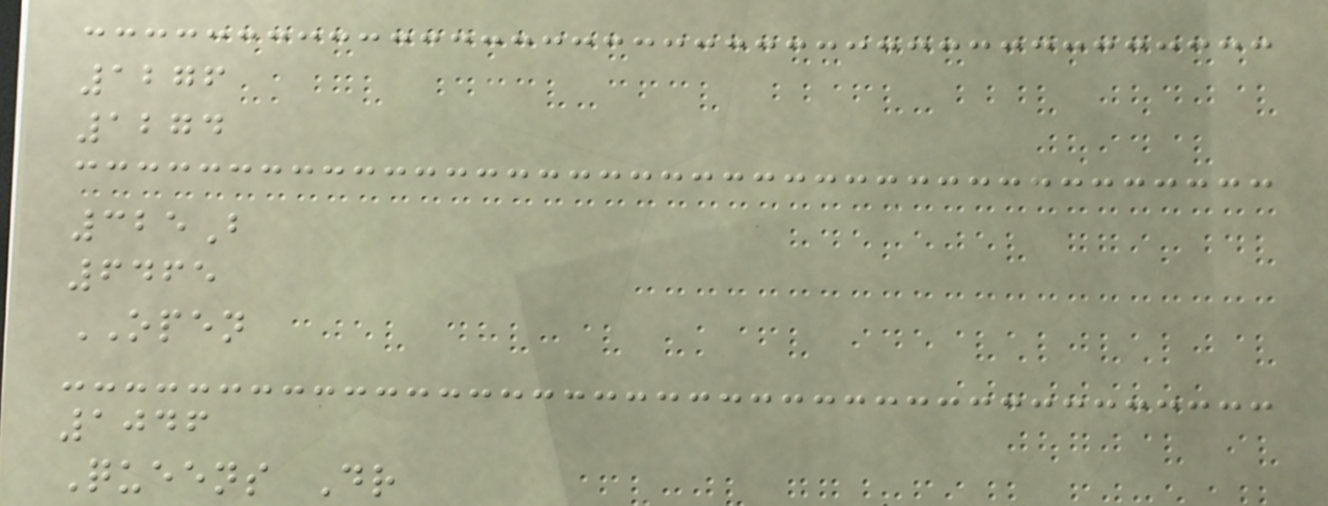1276
1274
325B
6465
OPEN
1046
Queens Dr
